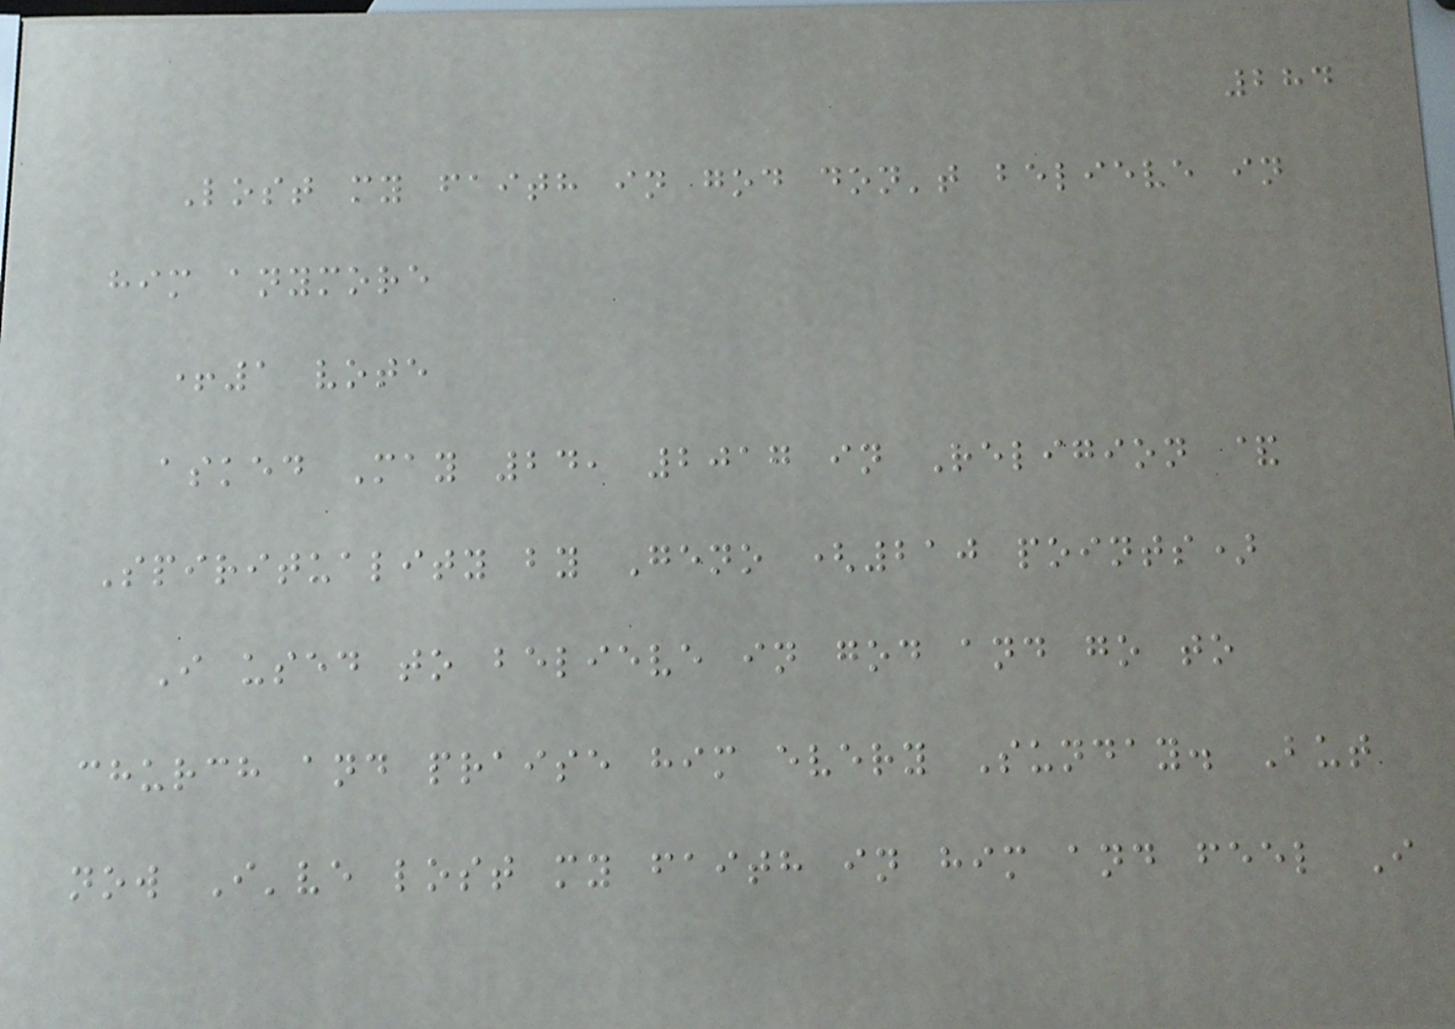284
Lost my faith in god don't believe in
him anymore
+1 vote
asked May 24, 2017 in Religion &
Spirituality by Geno (210 points)
I used to believe in god and go to
church and praise him every Sunday. But
now I've lost my faith in him and feel I
